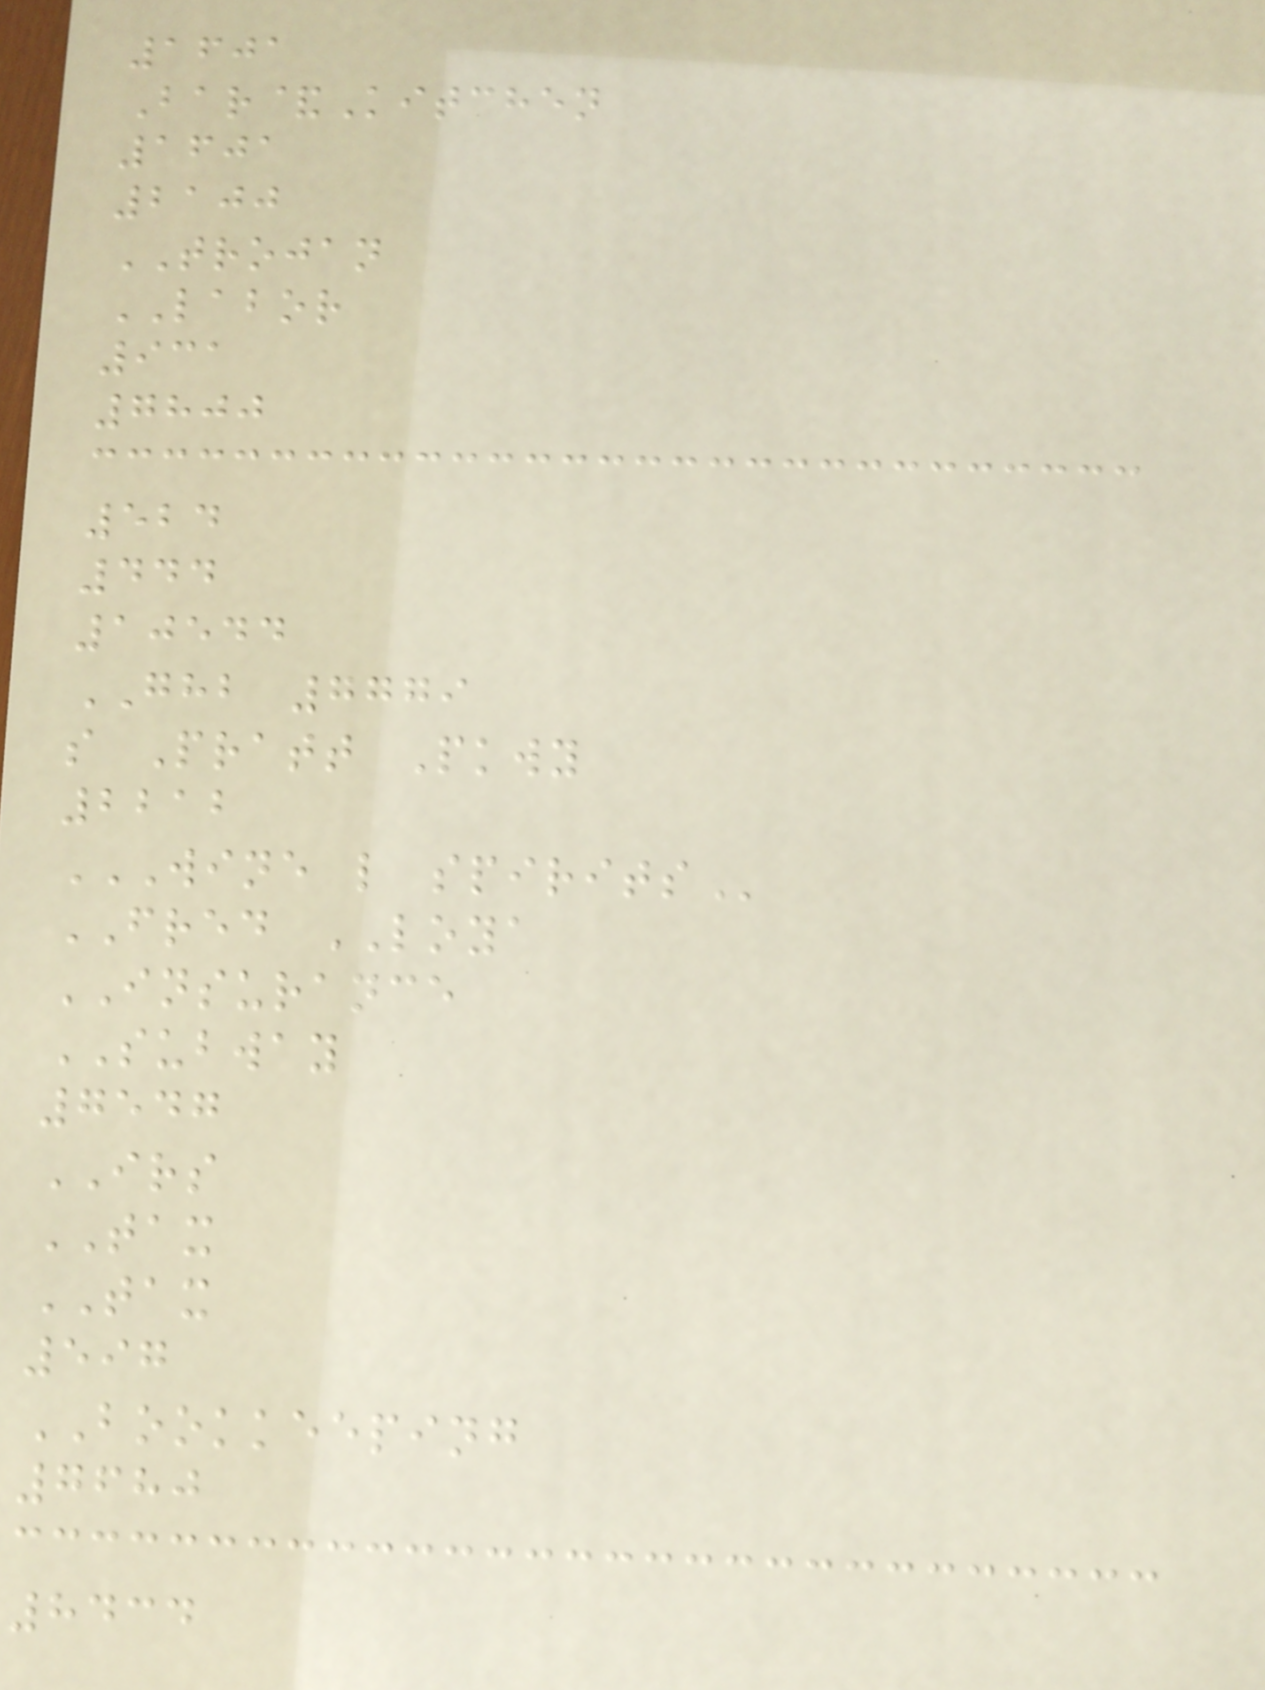1601
Bar&Kitchen
1601
2100
TROJAN
LABOR
931
7800
524
444
10544
GHB 7779
s Pratt Pkwy
2212
WINE L SPIRITS
FRED LOYA
INSURANCE
SUBWAY
7547
IRS
TAX
TAX
597
BOOKKEEPING
7680
8434
